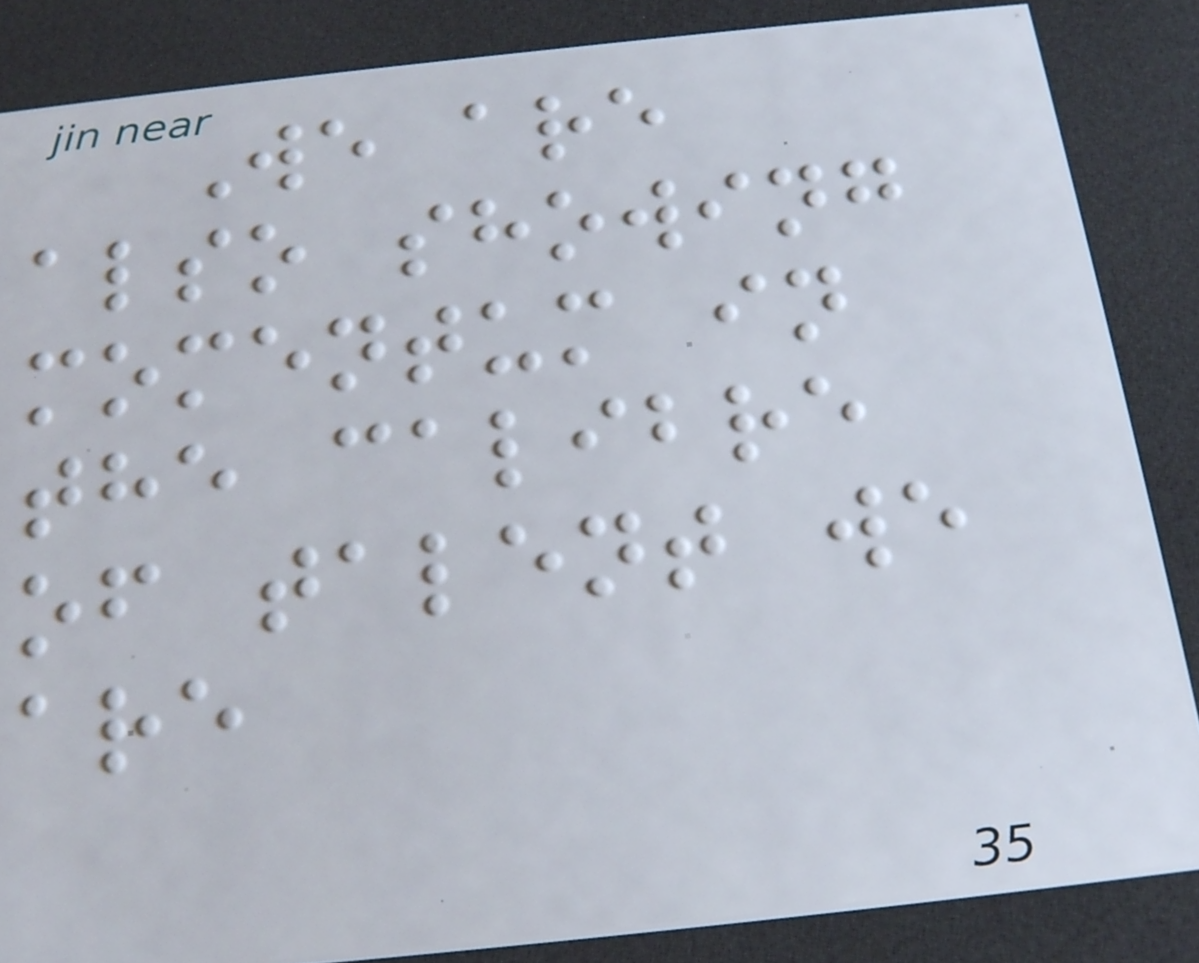We are
also showing
momentum in
the calibre
of talent we
are
